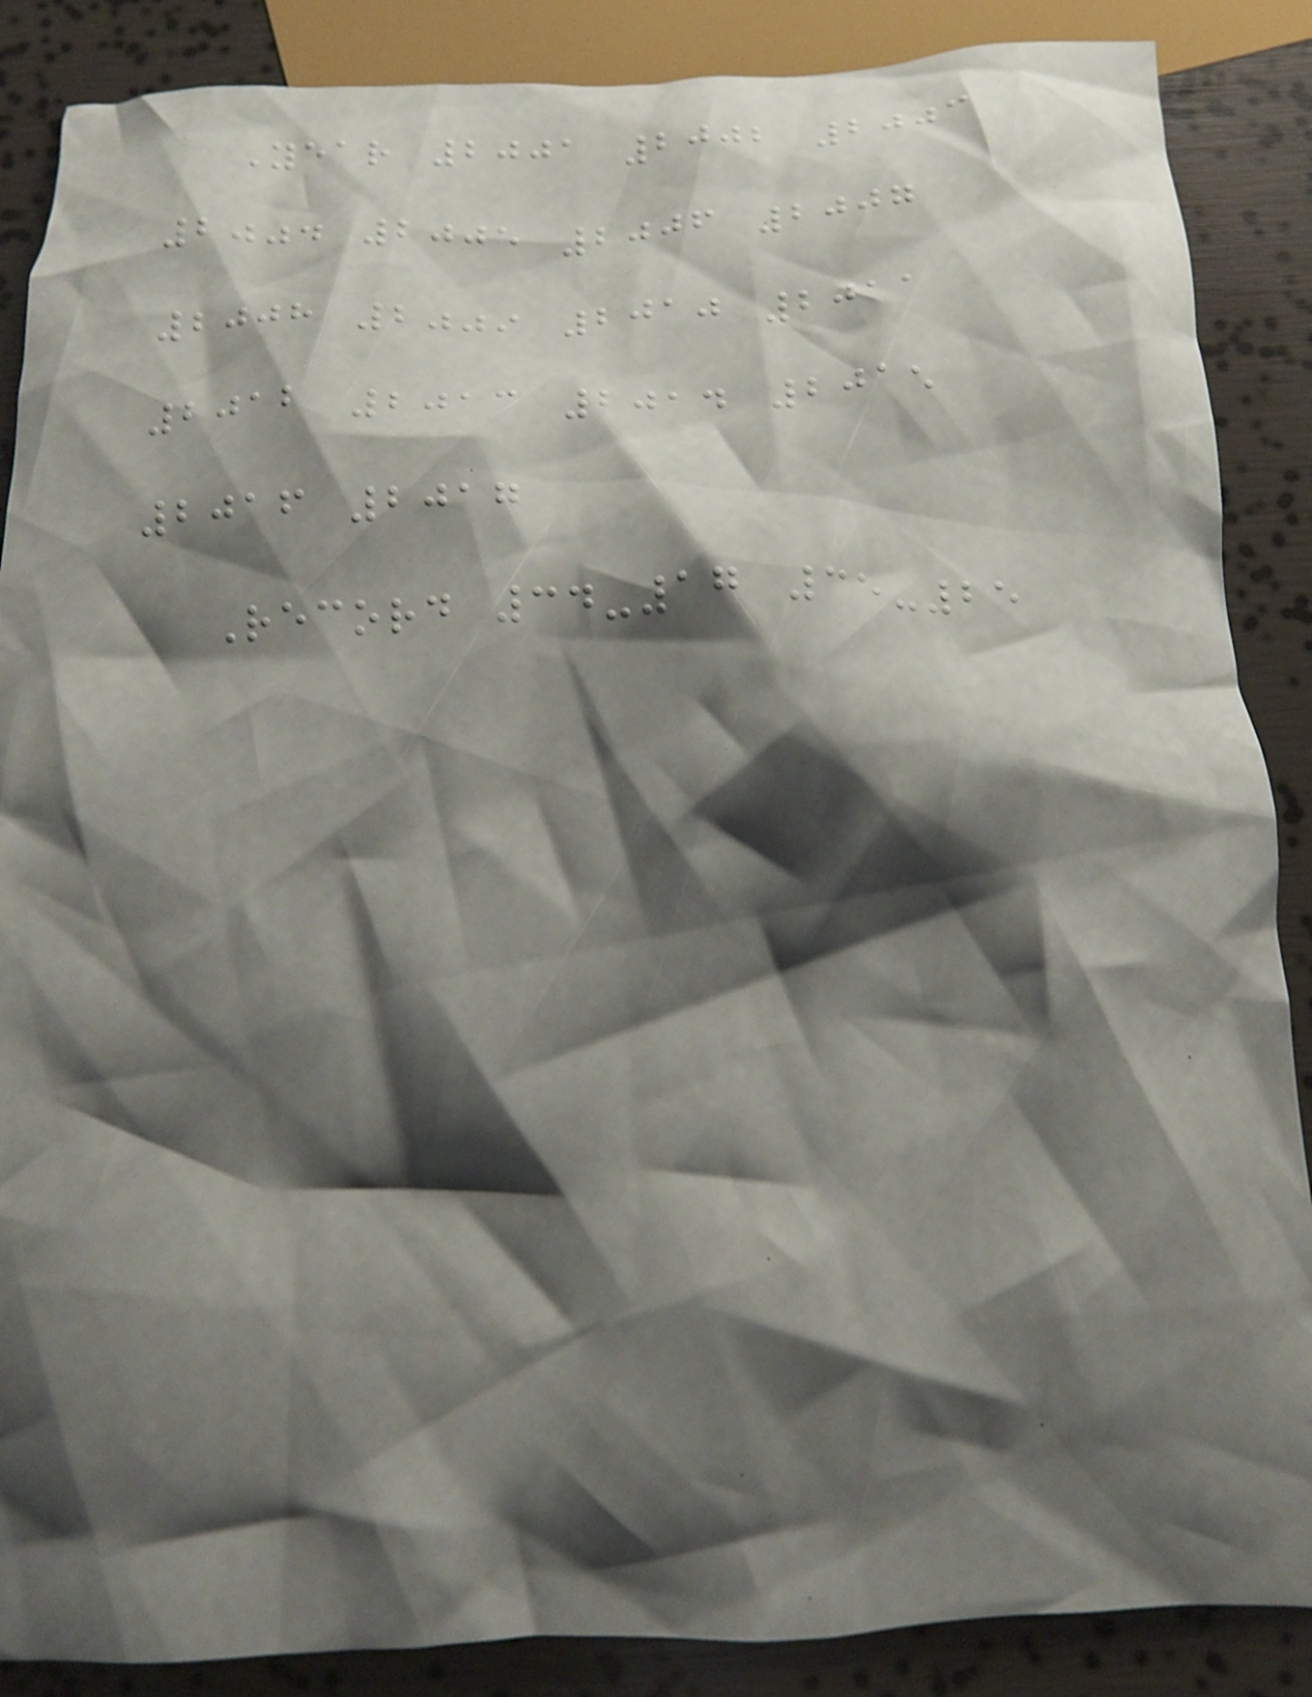Year 2001 2002 2003
2004 2005 2006 2007
2008 2009 2010 2011
2012 2013 2014 2015
2016 2017
Record 34-17 35-25
